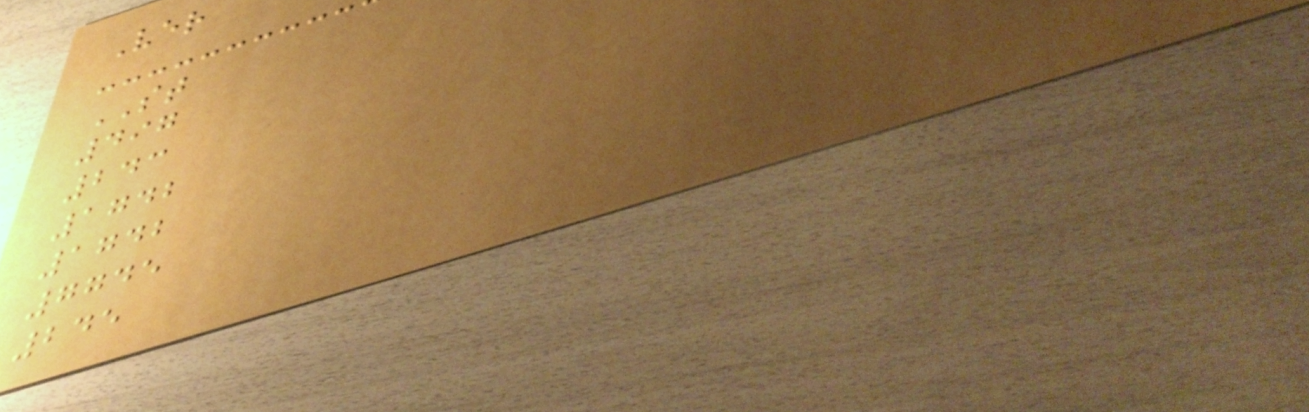Ver
ST
497
243
1742
1742
7745
245
